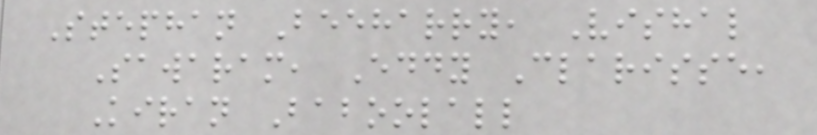Stephan Beeharry, Vishal
Sawaram, Eddy Clarisse,
Kiran Baboolall
